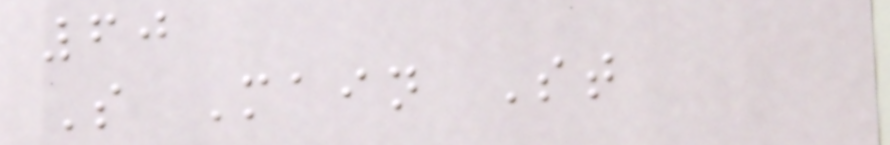60
S Main St
